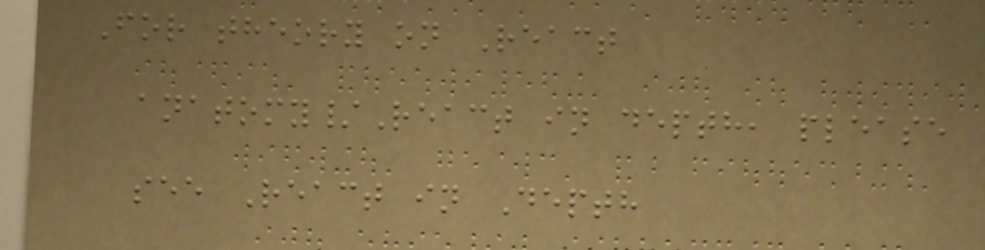For theory on React
anatomy/React in depth, please
see React in Depth
